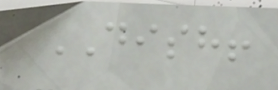DISH!
